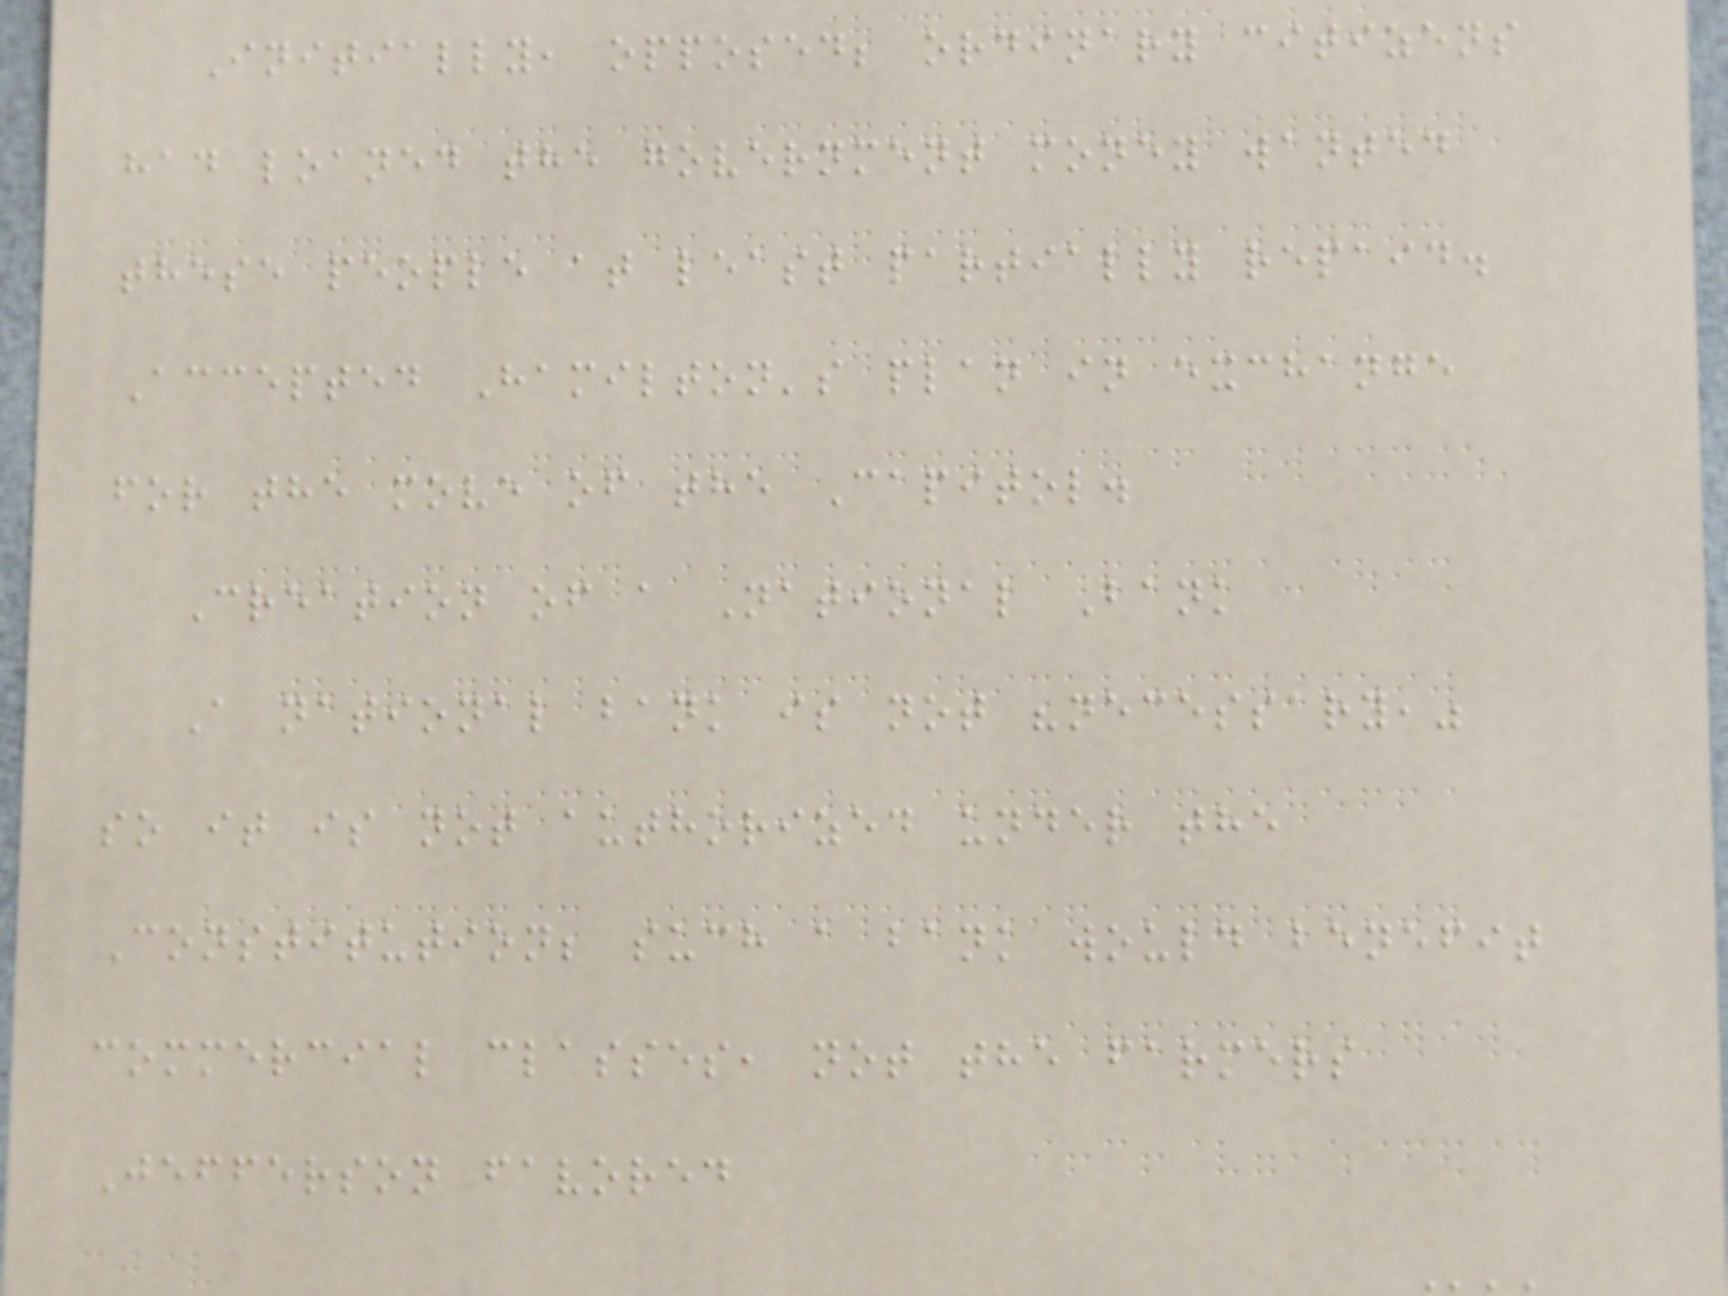Initially, opposed; ordinary citizens
had loaned the government money wanted
these people at least partially repaid.
Accepted Hamilton's plan in exchange
for the move of the Capitol.
Creation of a National Bank
A national bank is not "necessary,"
so it is not authorized under the
Constitution; such a bank would benefit
commercial classes, not the farmers
Jefferson favored
